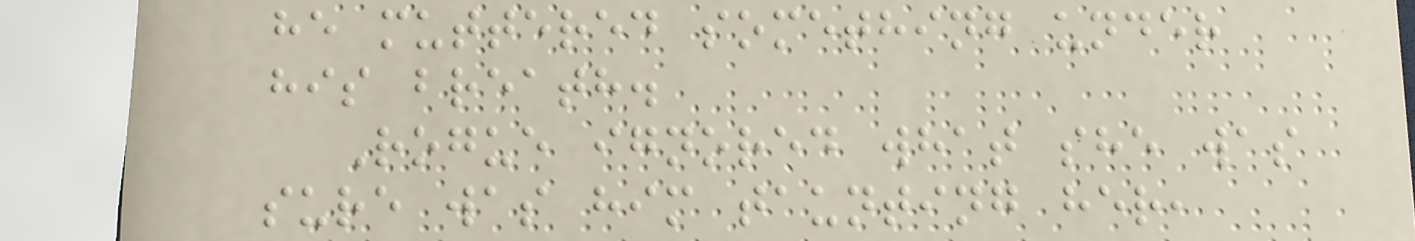he muttered something under
his breath.
Rogue ignored what she was
sure was him taunting her,
